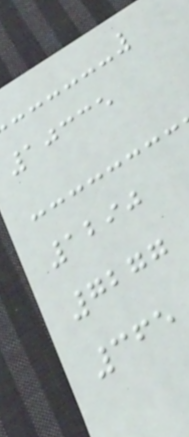10335
1290
7277
365
